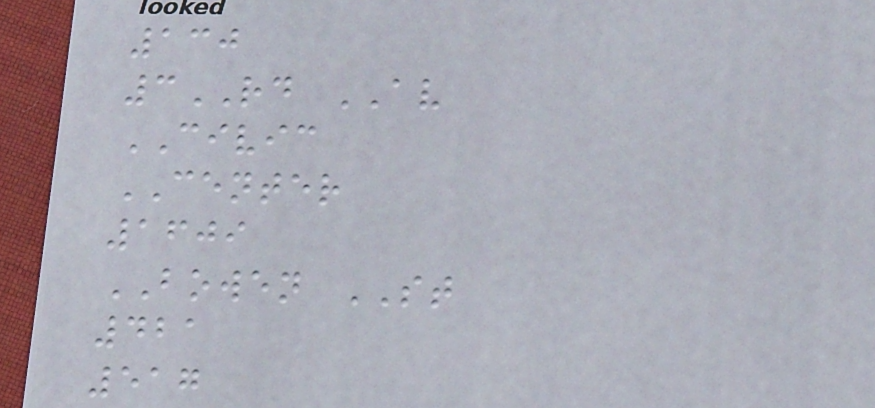130
3RD AV
CIVIC
CENTER
1609
BOWEN ST
421
517
